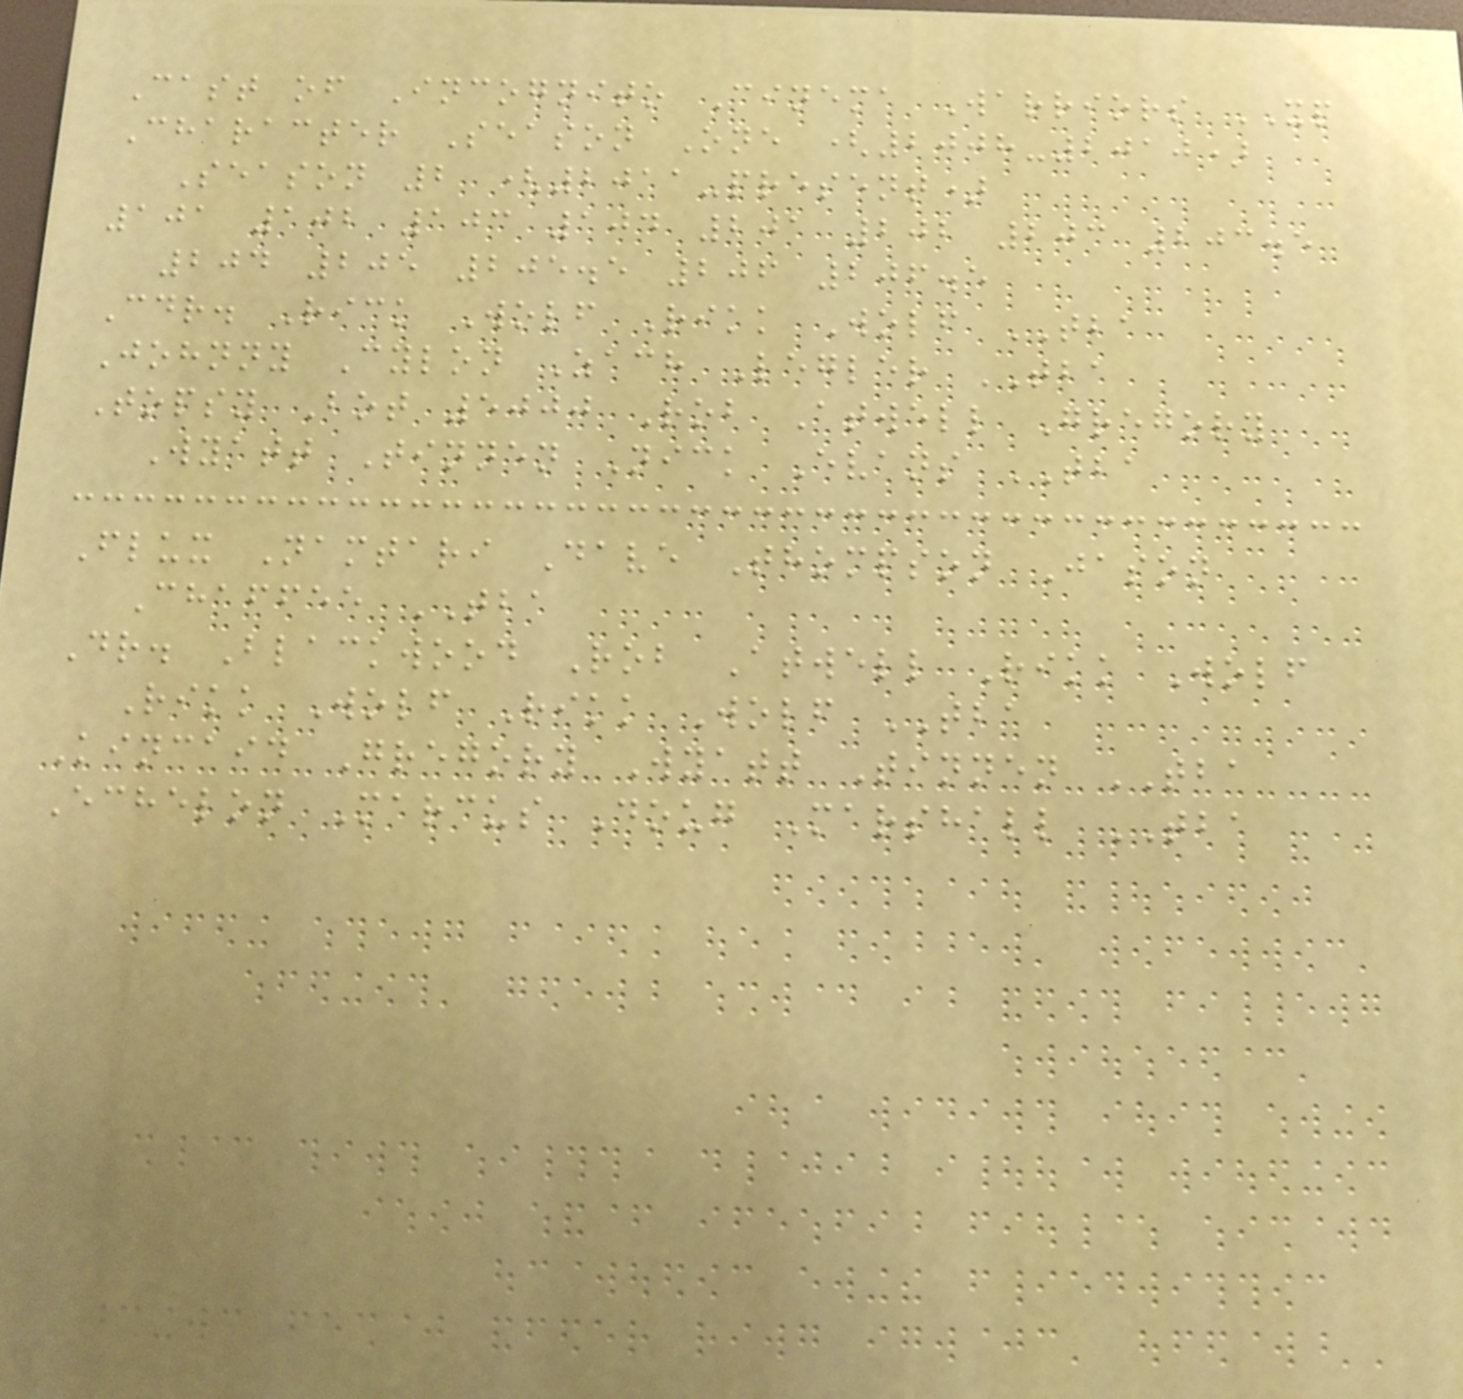Cast of Incognito Cinema Warriors XP
Character Season One (2008-2010)
Season 2 (2011-present)
101 102 103 104 201 202 203 203.5
204 205 205.5 206 206.5
Cdr. Rick Wolf Rikk Wolf TBA
Johnny Cylon Zach Legler TBA
Topsy Bot 5000 Rob Atwell Gregory
Wyatt Tinnen Nick Evans TBA
Flux Namtari Dave Thompson Jason
Chaffee TBA
Dr. Blackwood Rob Atwell Rikk Wolf
Rikk Wolf Rikk Wolf TBA
Kincaid Gregory Wyatt Tinnen TBA
Echelon Marcus Doug Marshall TBA
